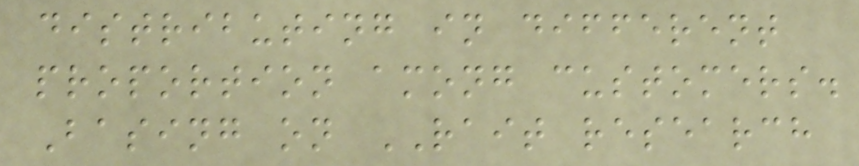distributing in different
proportion among customers.
Basing on RAIT research
